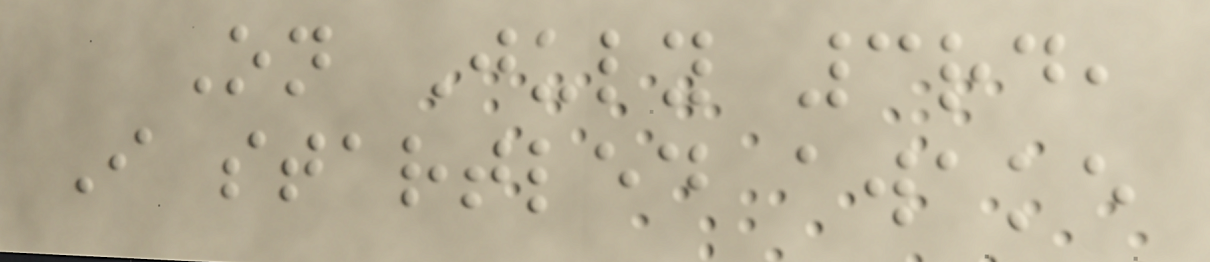On July 3rd,
I startled awake
